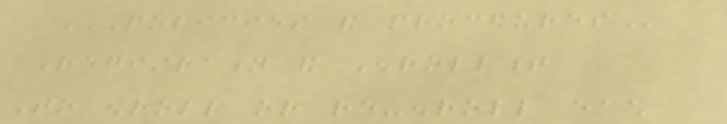POLICIES AND PROCEDURES
Registration and Enrollment
To enroll or re-enroll each
